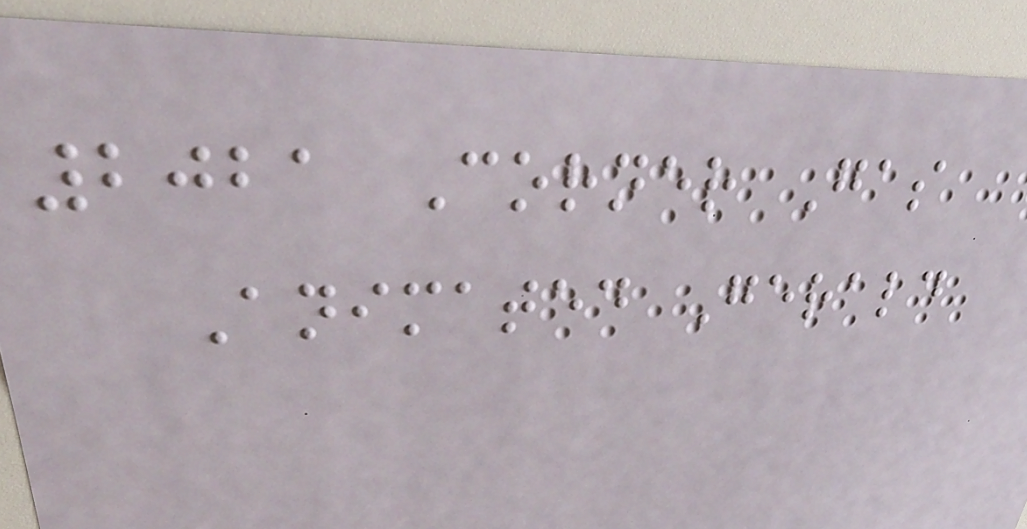2021 Corner Gas
Animated Gerald
